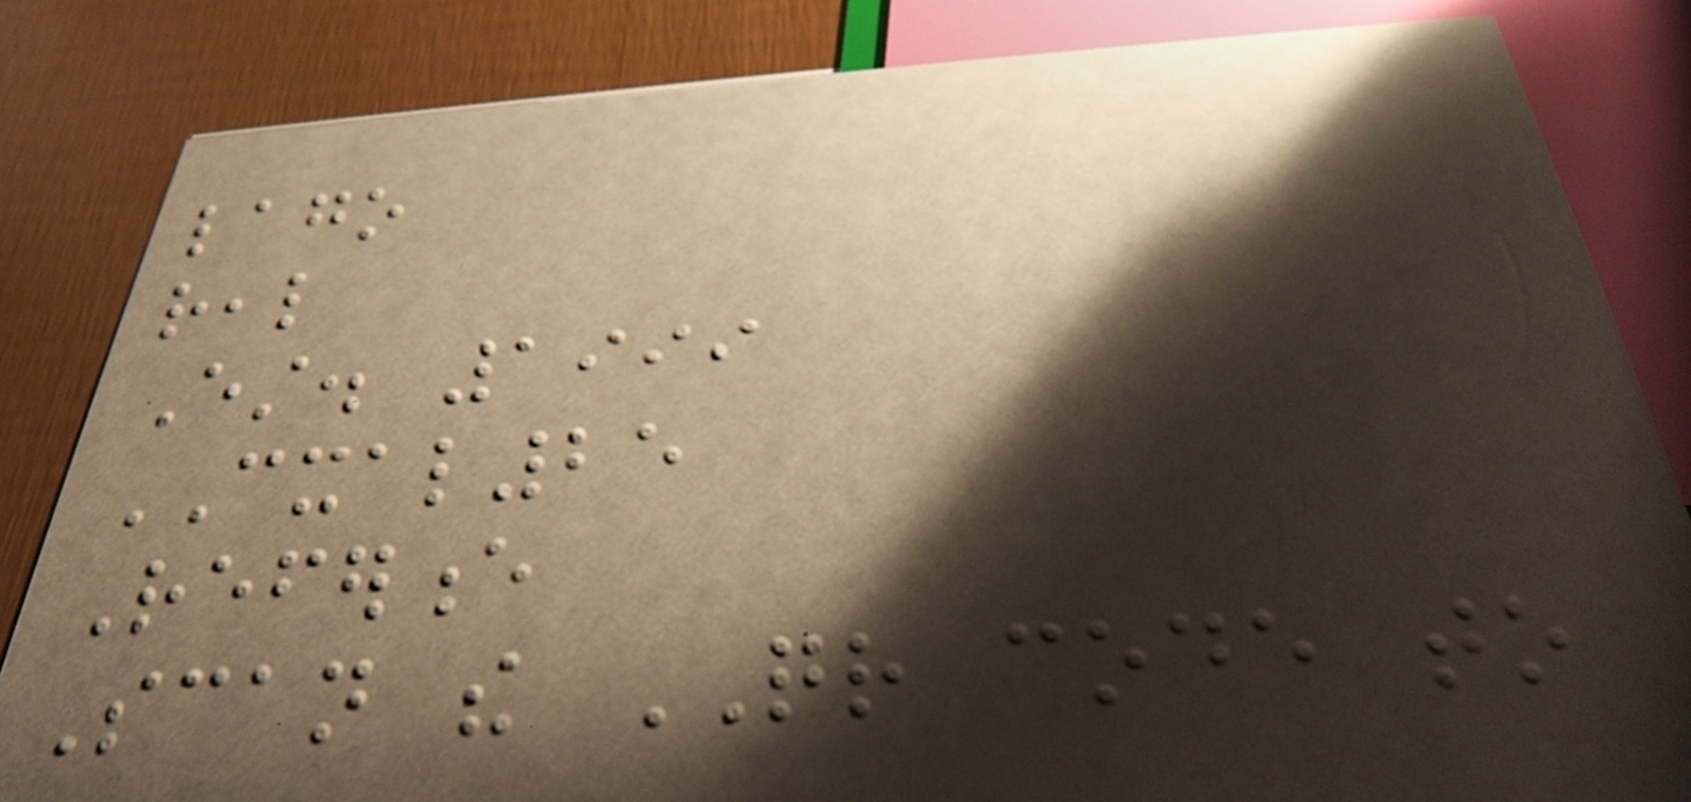lago
real
Est. 1999
CXAL25
Reference
Scan the QR code to
